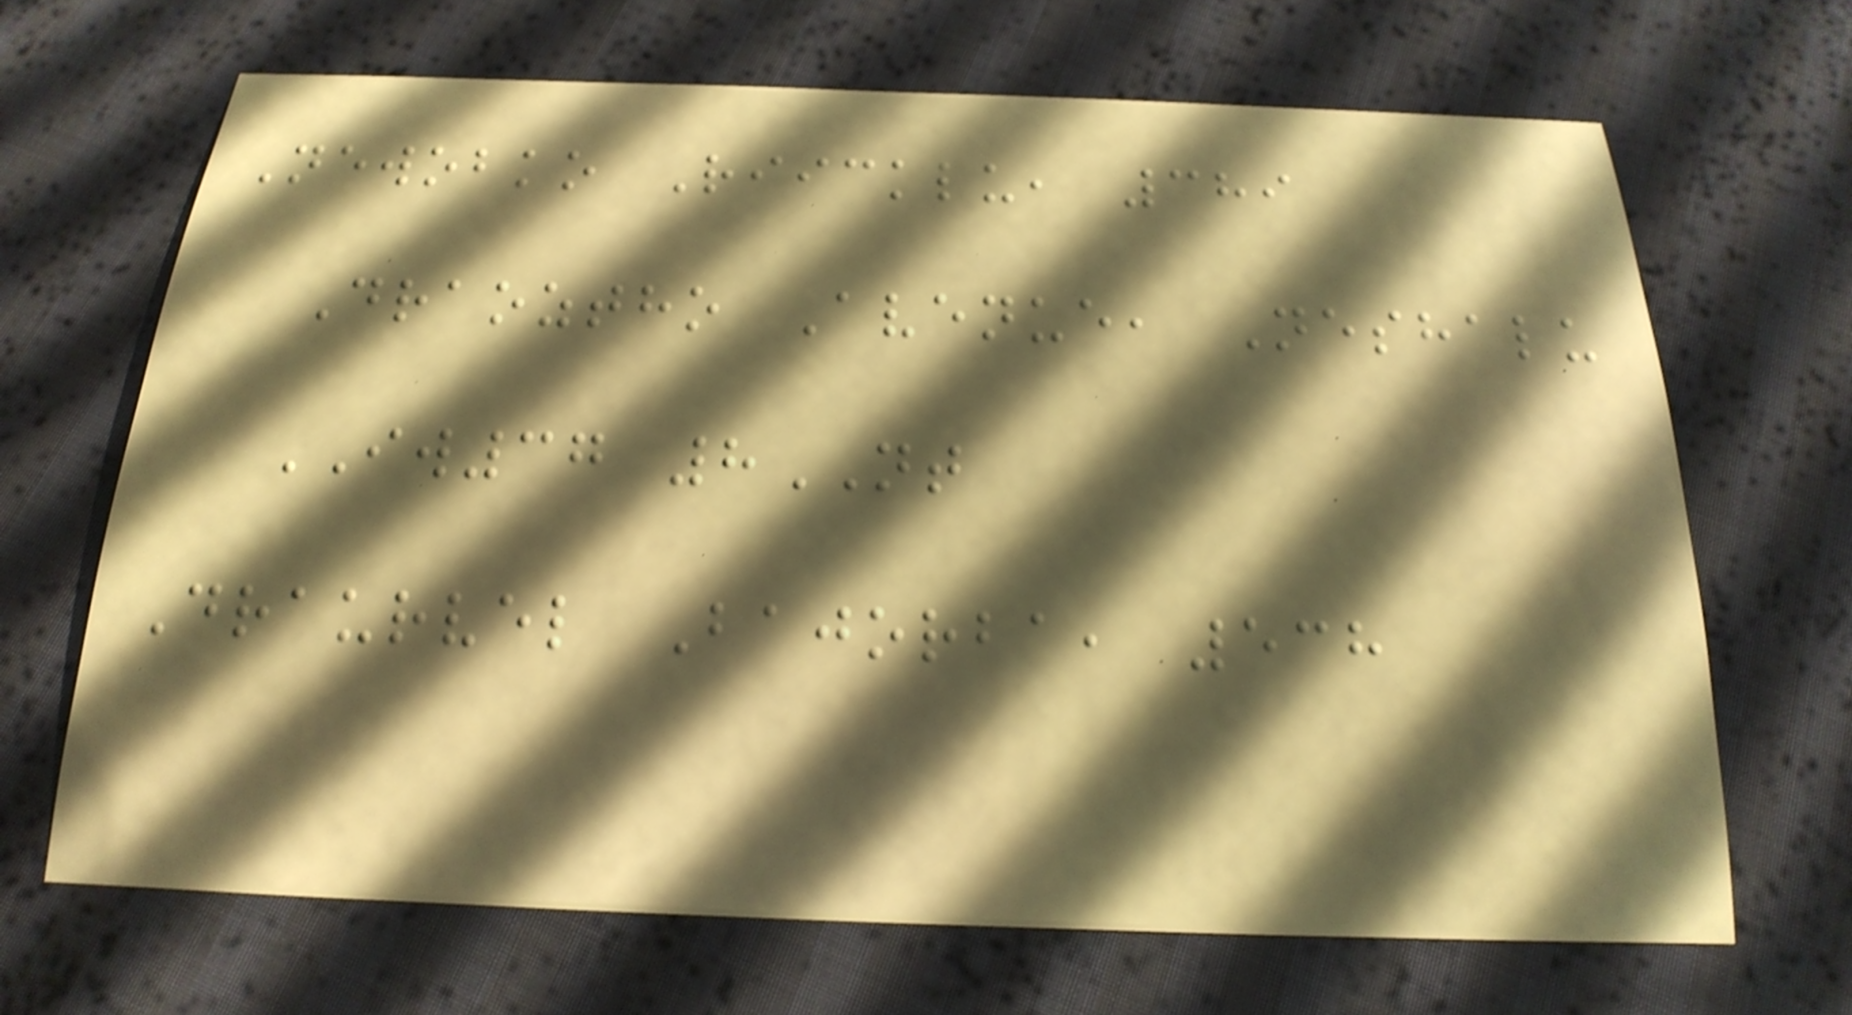Newobko Riicklu, 389
Draoztho Avenue, Neshalu
IW37 8NT
Draurvel Bajorba, 538
